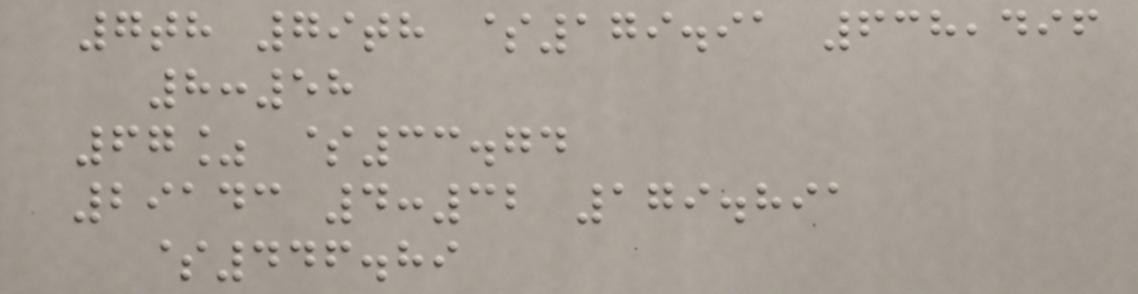7th 79th $179.91 638,496
8:58
67% $33.74
29143 4:32 179.891
$446.89
